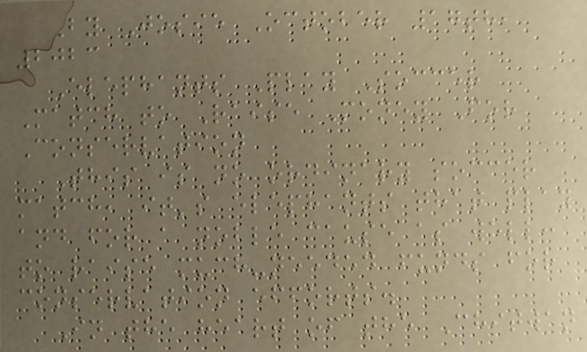By Josie October 17th,
2023
Elephants Play Soccer
Match to Raise Money For
Conservation
This is no ordinary soccer
match, it's elephants that play
and for a noble cause as well:
to raise much-needed funds for
conservation efforts.
In the heart of the Chitwan
